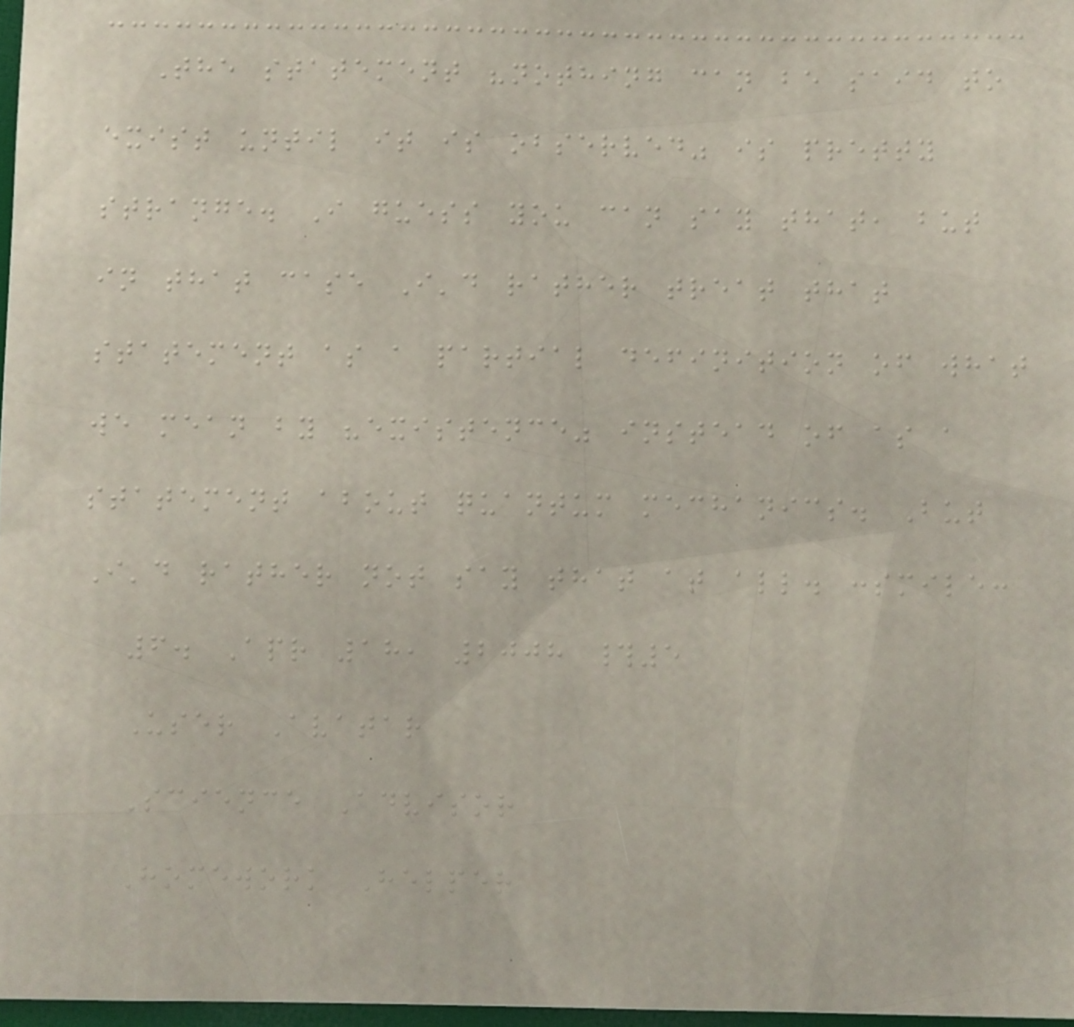The statement "nothing can be said to
exist until it is observed" is pretty
strange. I guess you can say that, but
in that case I'd rather treat that
statement as a partial definition of what
we mean by "existence" instead of as a
statement about quantum mechanics. But
I'd rather not say that at all. :smile:
6. Apr 18, 2008 #5
User Avatar
Science Advisor
Homework Helper
